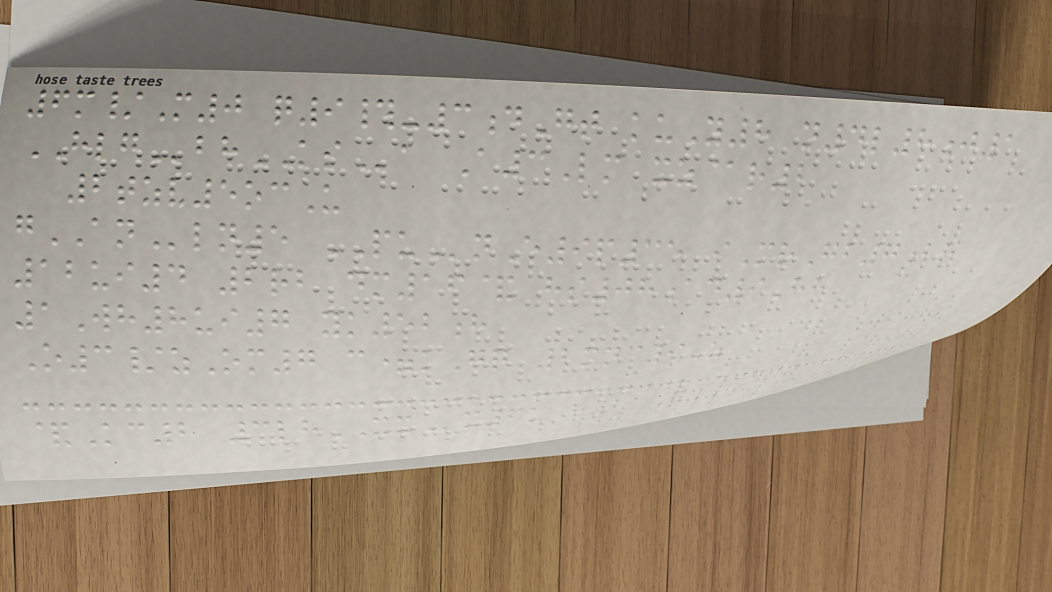6m/M0 q9#-3dGt kuY8 n4l8j1
HLGbhKSa A3Lm xz@r2
2tzv5ocU
gANln5 PUnE9p35 iMrGb7br
12ui4 2rb dm16& hs08ad9Hh
1Wh8ui7 yk52h
O3/zOm7 c=kGq 2mnc9Z
&Kc2 3lhXXx6u h21Gx0A
